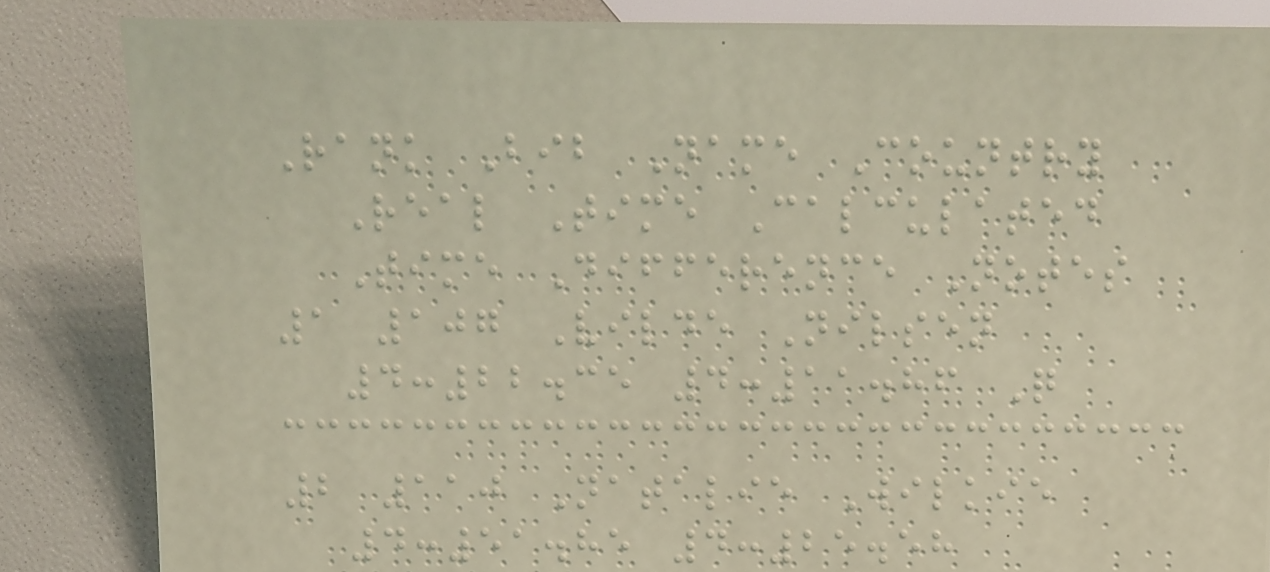Rank Bib Name Country
Real Time Calculated
Time Difference Notes
1 107 Vilde Nilsen
4:22.35 4:11.86 Q
2 110 Natalie Wilkie
4:51.85 4:25.58
